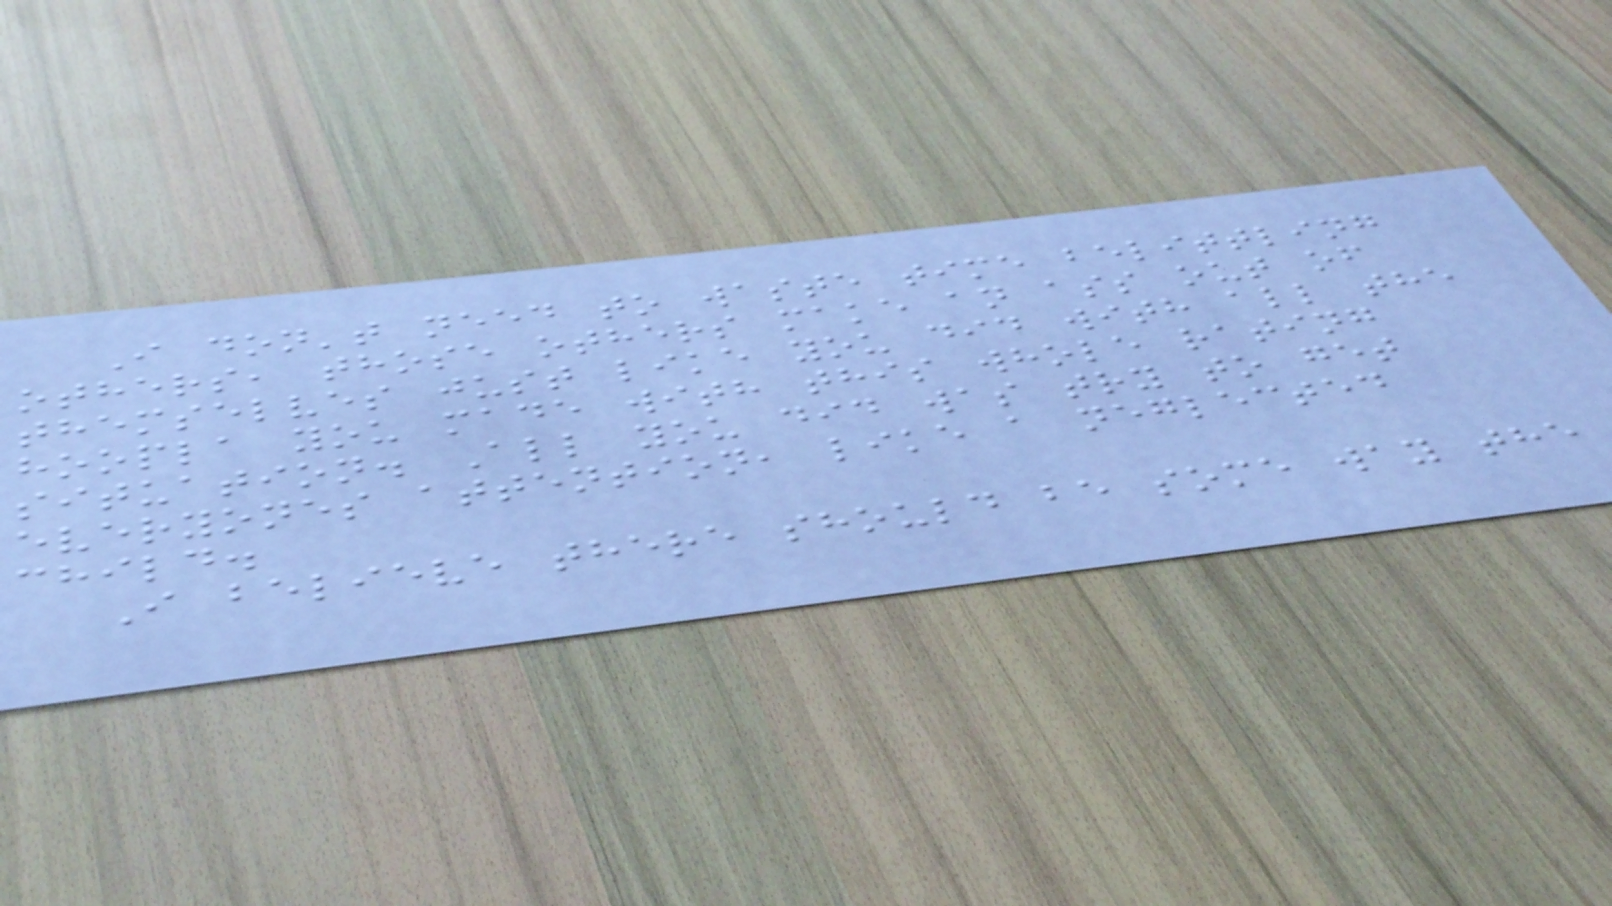I don't need to waste time belittling
others, those others make an ass out of
themselves just like you did with all the
hoopla you made with this whole rating
situation. All you did was try to get
everyones attention, like a neglected
child.
I believe there should be some way the
